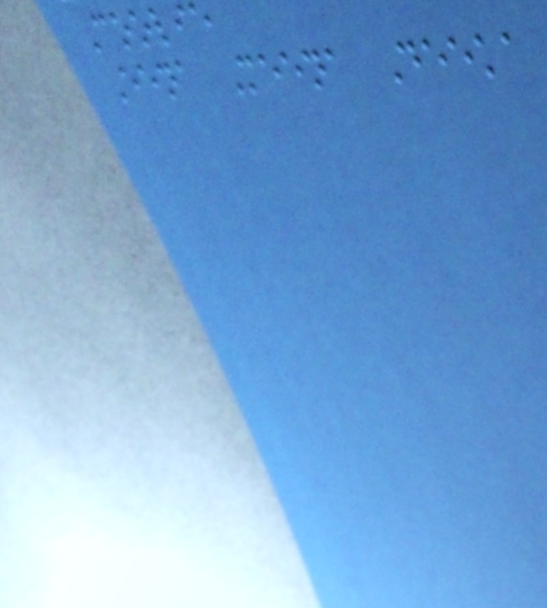Coolie
Eena Meena Deeka
